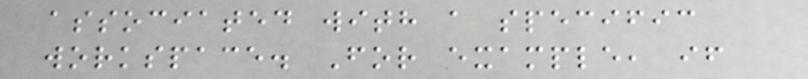associated with a specific
workspace. For example, if
